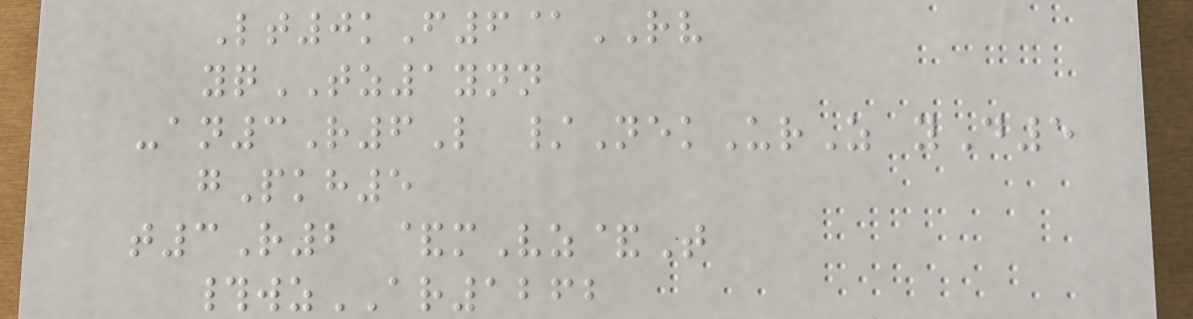Lt0kF6@RV
yqTZ1ynn
-an3R6L /NekUrZ yD5
gPkh5
t3R2 &mVz&T
#wzAR1262
